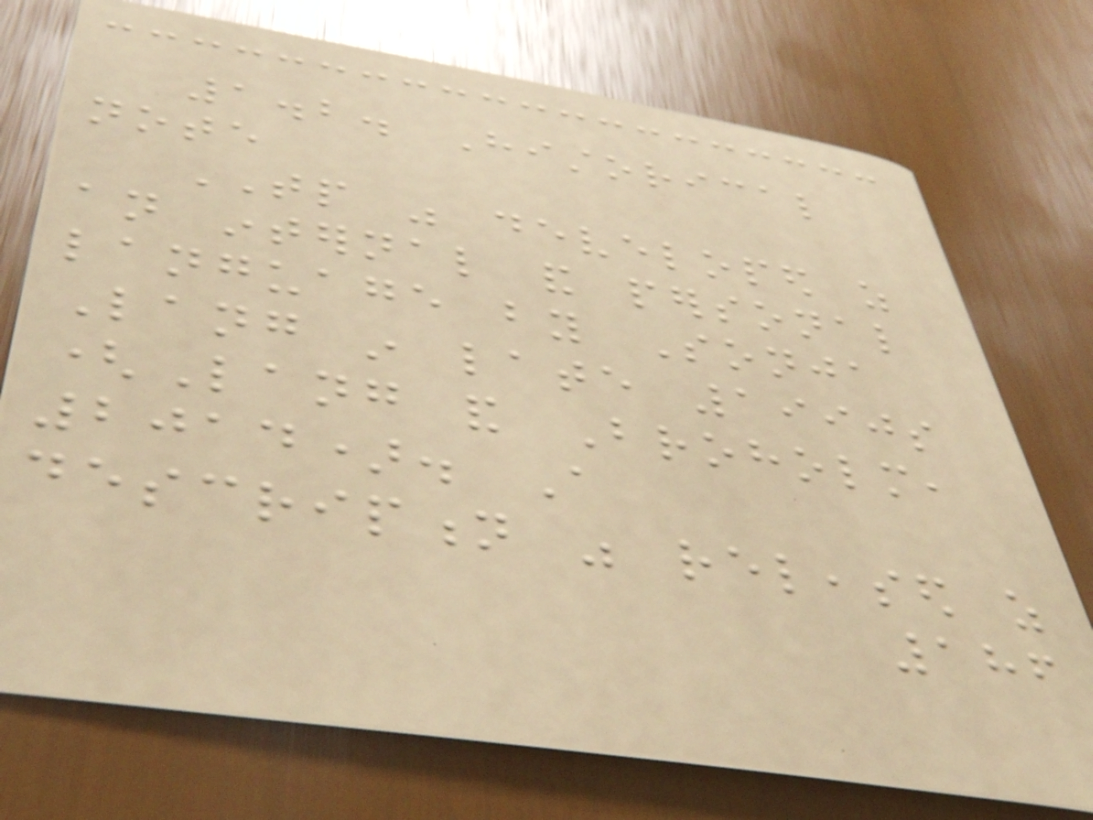1.2. Historical
note
TP was developed as
an internal and personal
language by Sonja
Lang in late 1990s
(Lang and Broholm,
2014). A
description was released as
186
